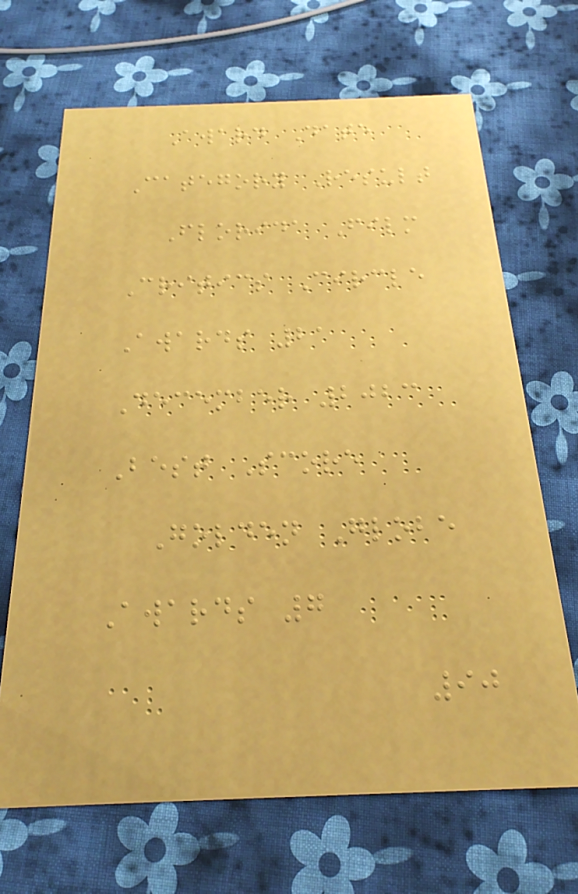Award Date
Category Result
Florida Film
Critics Circle
Awards 21
December 2023
Best Score
Golden Globe
Awards 7
90
